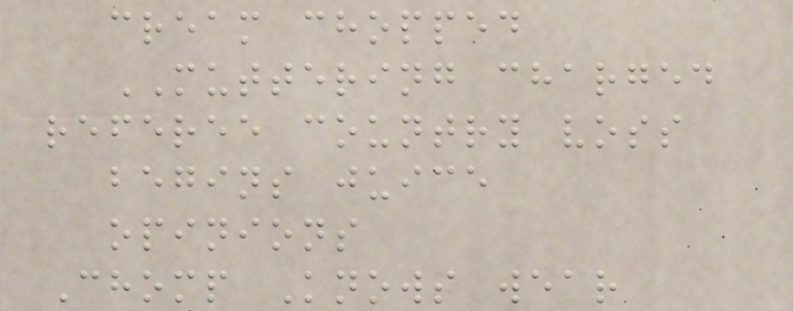cream chopped
MUTTERING charged
referee country voss
begins juice
opinions
Chomp Knows wear
